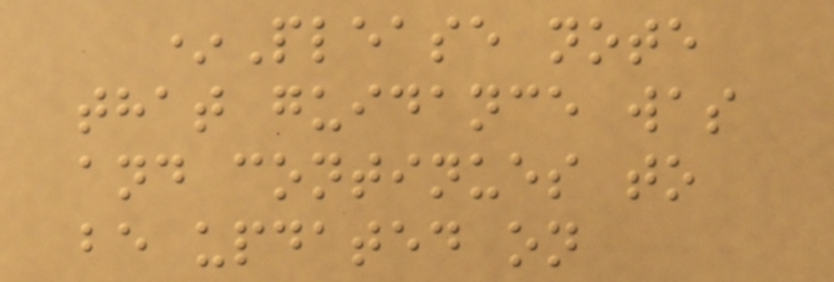*Please note
that guidance was
and continues to
be updated on
